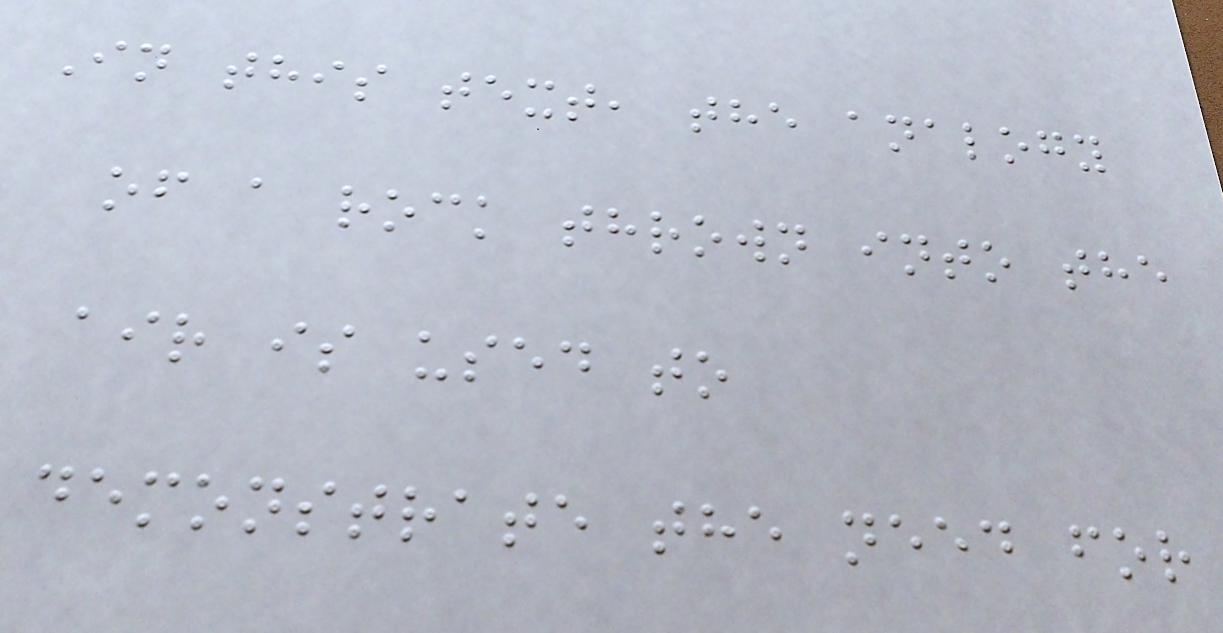In this text, the analogy
of a rock thrown into the
air is used to
demonstrate the need for
